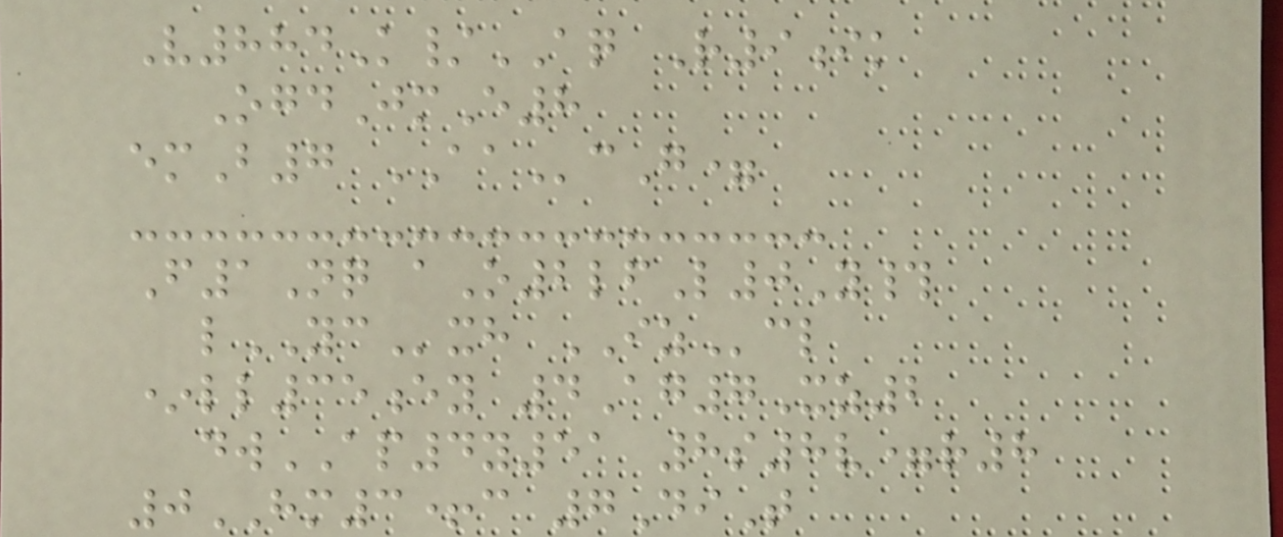V884K/AQ R9ik
OgdJmE8
emB7 AAcG=
F1Nq aO2lfL0Y#
lYCxh IZcl
*ll35ey 4Ag7Xz2
dwAP4y51 8s8v=r8
0HM3+c 7DiT
